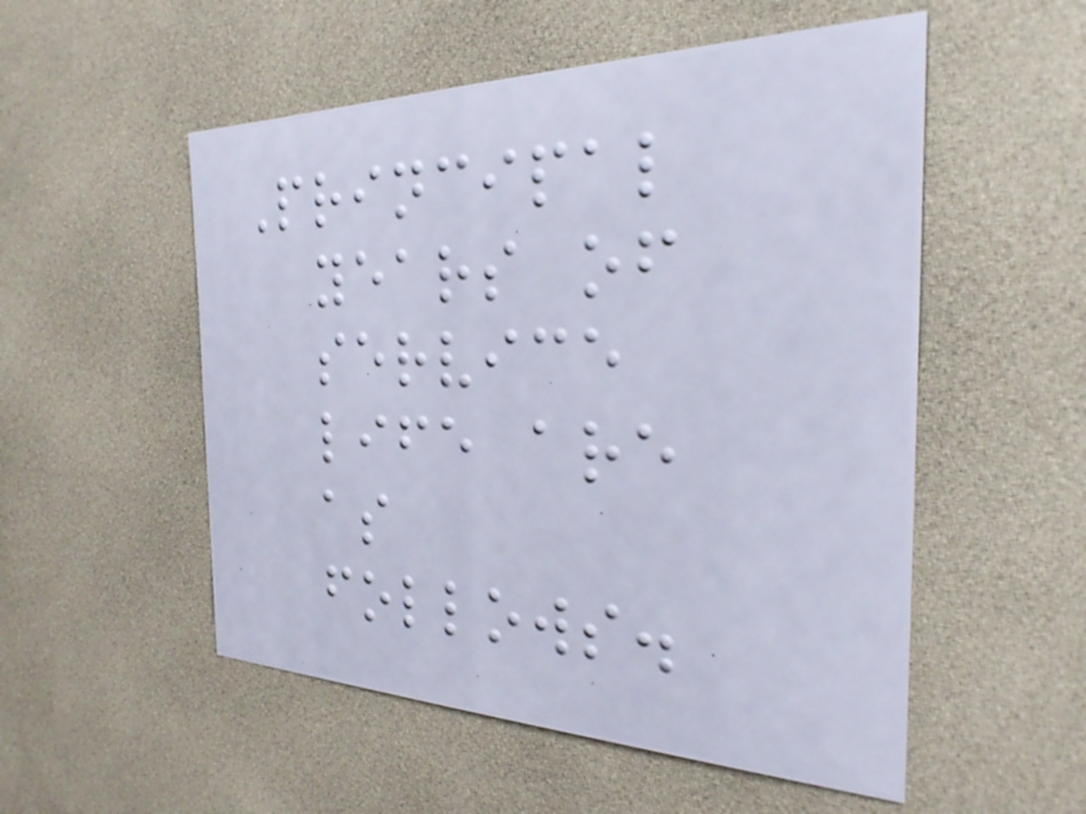Principal
years of
service
life are
as
follows.
